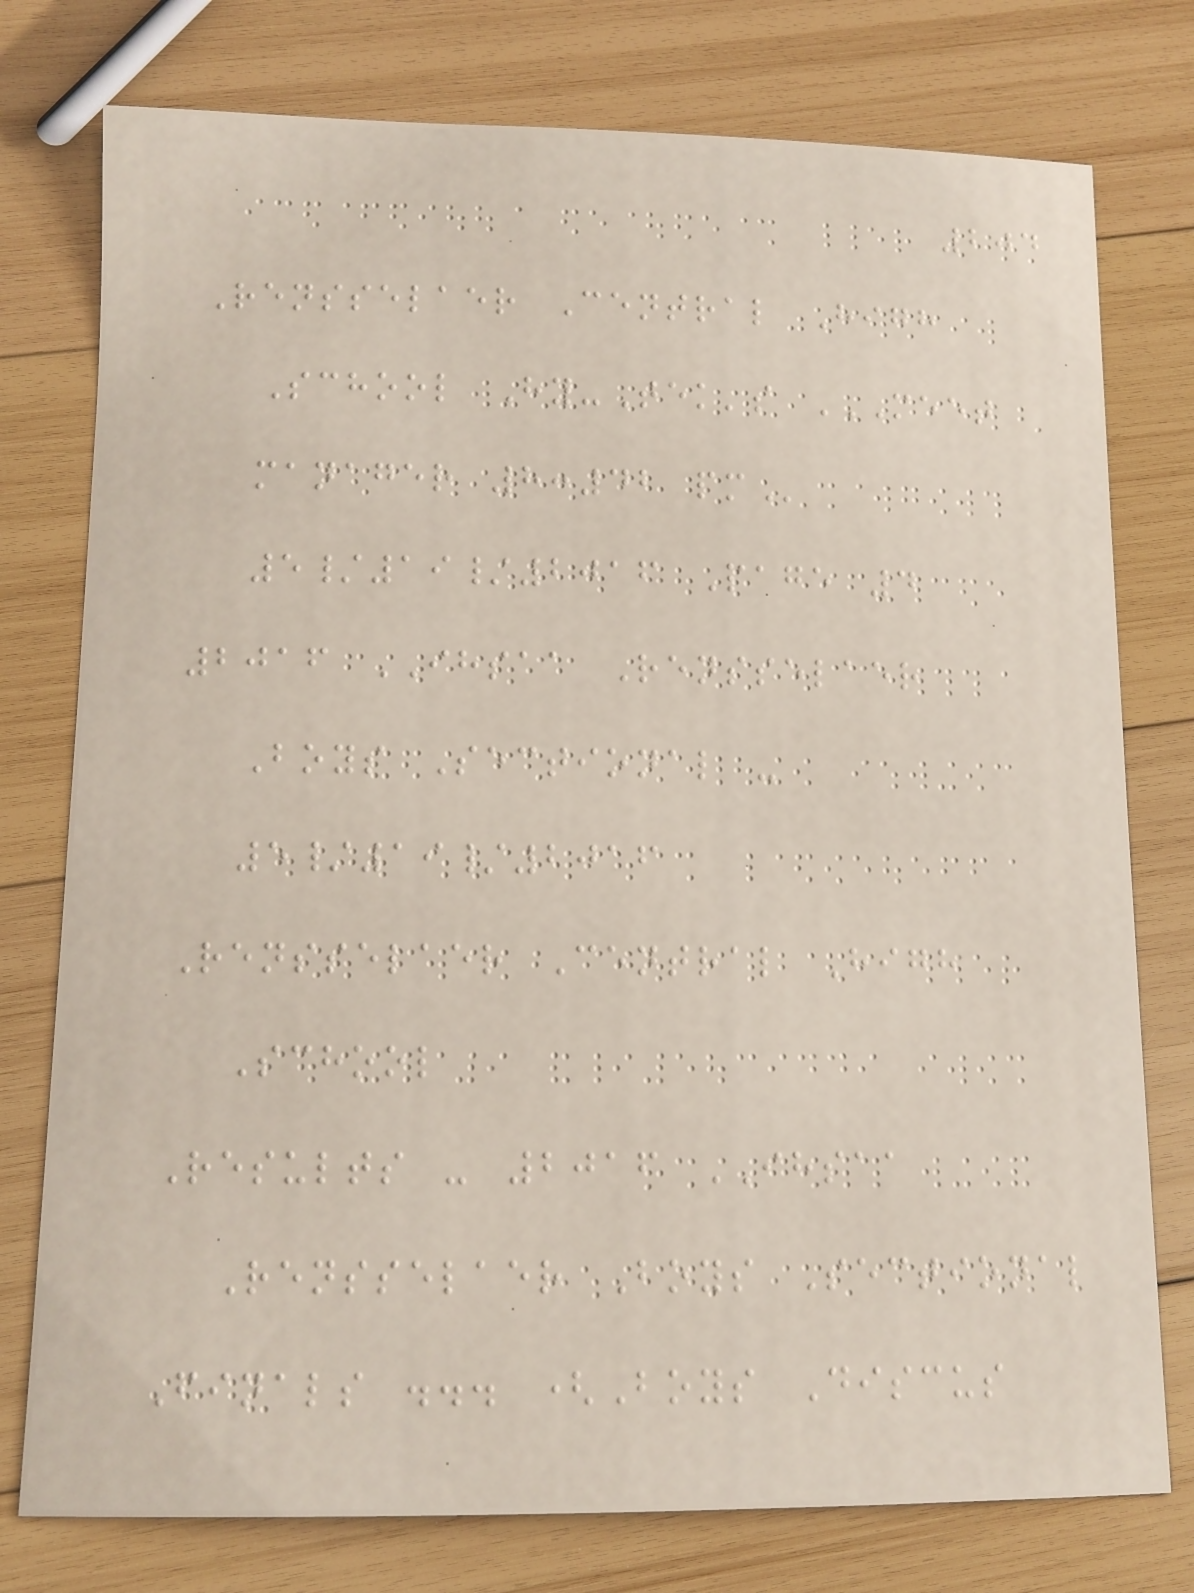204
Rensselaer Central High
School Hy-Tek's MEET
MANAGER 8:42 PM
5/19/2016 Page 4
2016 IHSAA Rensselaer
Boys Sectional -
5/19/2016
Rensselaer Central High
School
Results - 2016 IHSAA
Rensselaer Boys Sectional
Finals ... (Boys Discus
